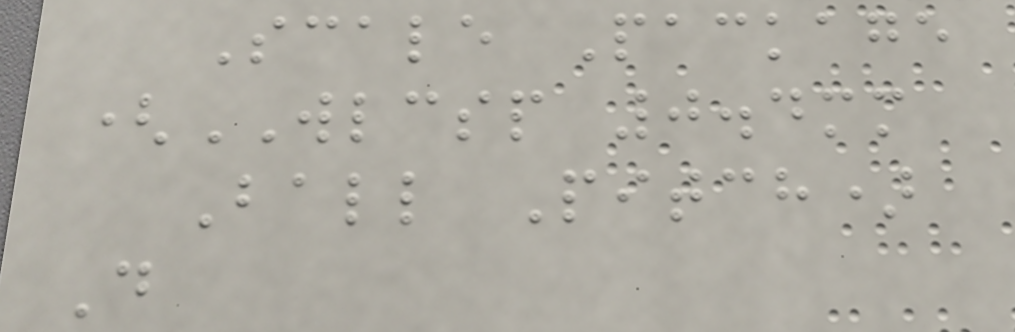Scale Package
(WLCSP 0.4mm
Ball Pitch)
D
